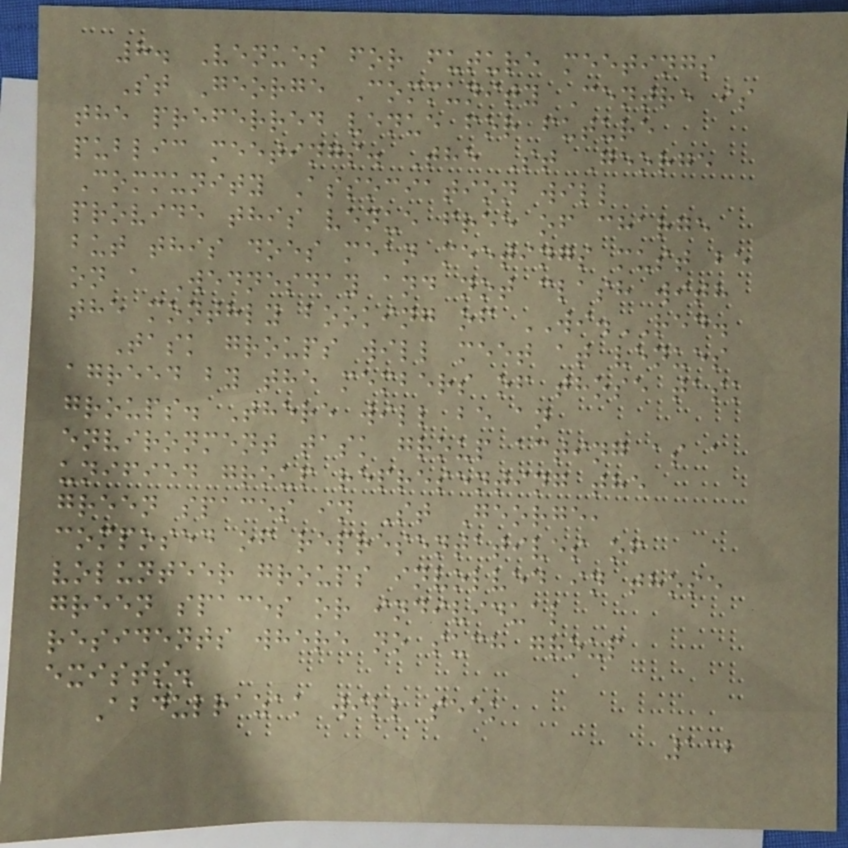8. Venues for future meetings
St George Community Centre is
the preferred venue for future
public meetings. The St George
Community Association will
provide this venue free of charge
but this does mean meetings must be
on a Wednesday and not clash with
the monthly booking of WI.RED.
Task groups will meet at venues
agreed by the members of those task
groups. There will be an
environment task group acting as a
unified group representing the
green spaces in St George,
composed of representatives of
volunteer groups involved in those
green spaces or individual
residents where no such group
exists.
Abdulrazak will seek
132
